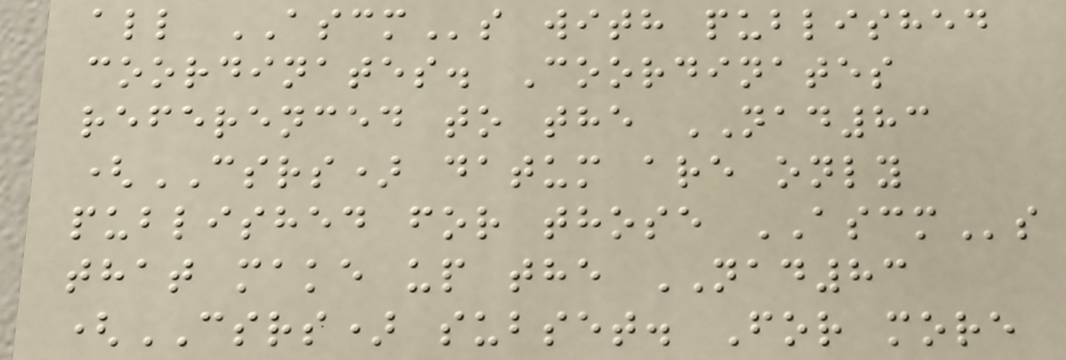all ASCMs with published
coordinates. Coordinates
referenced to the NAD83
(CSRS) datum are only
published for those ASCMs
that make up the NAD83
(CSRS) subset. For more
